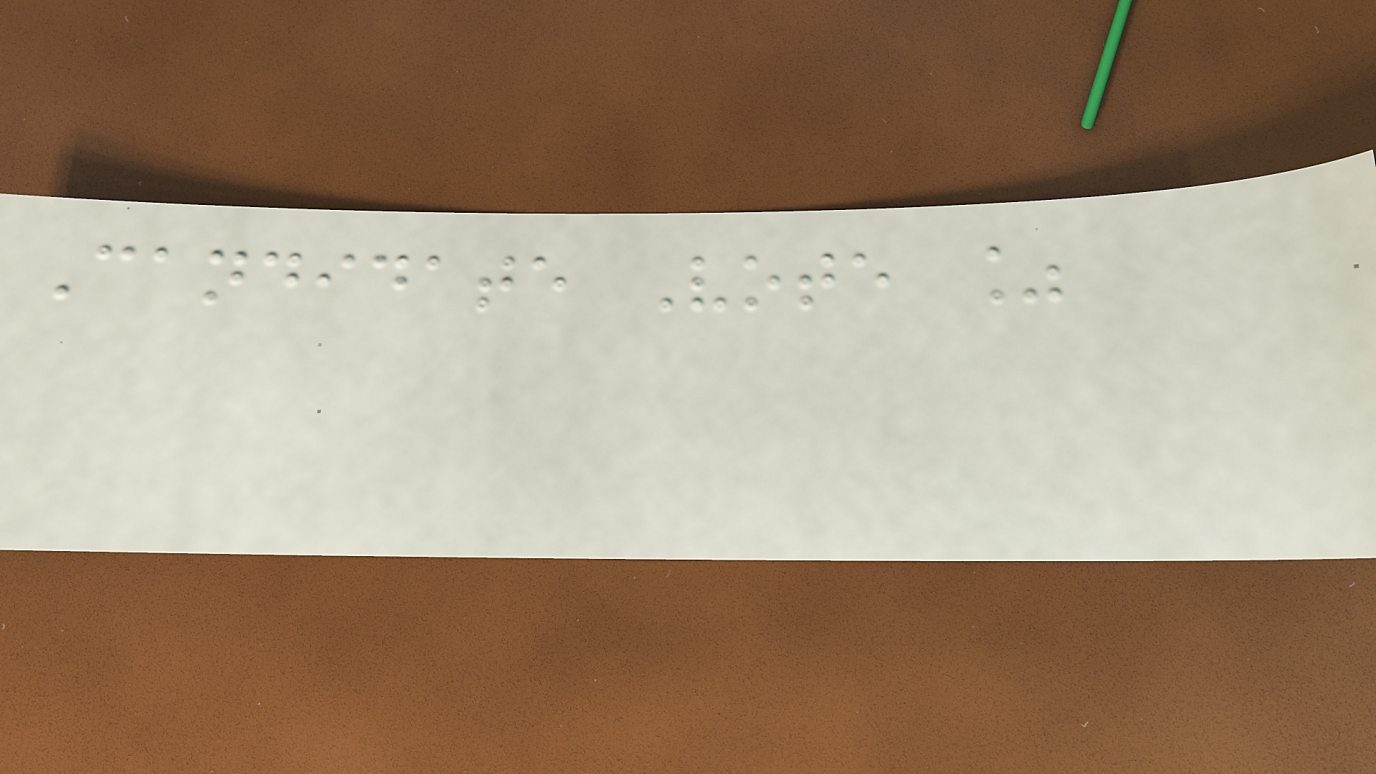Candidate Vote %
